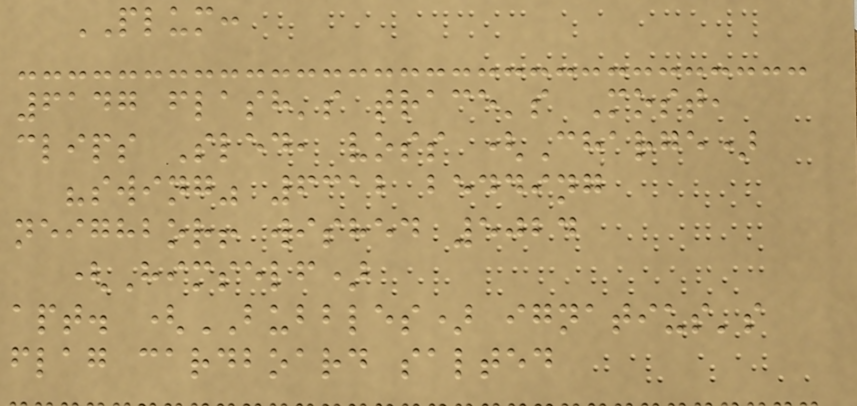PLUM:
6147 flash's trace's Most,
clips Sled, voss (Charge)
"swing" 6312 bedding
neighbor! wished 5024
(Himself)
apt. (BUBBLES) ignatius's
flag cardboard salted
